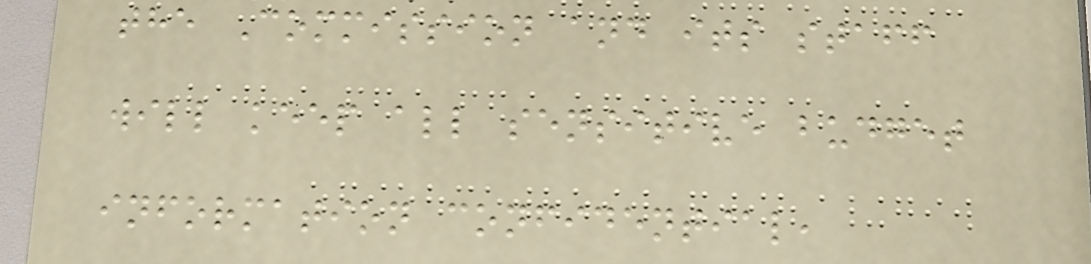the Commission and its staff
will keep all sensitive budget
information confidential,
